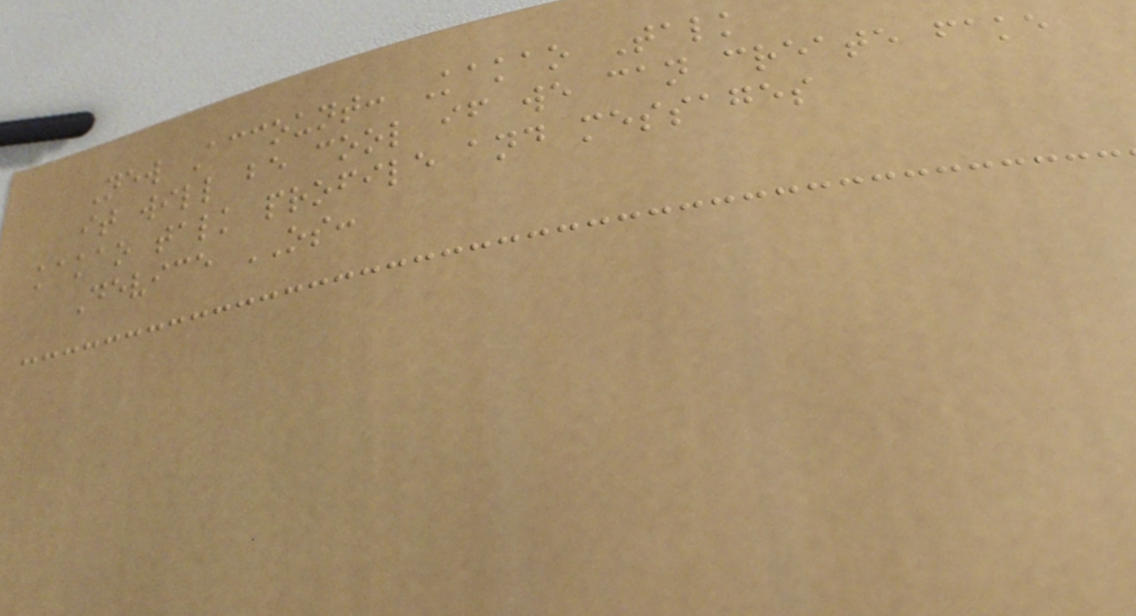New Account: Kakao Talk
it will be cool if we can create fake
kakao talk profile and messages
Device OS:
